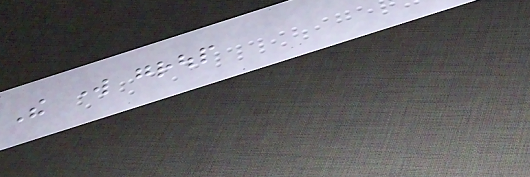The work group
